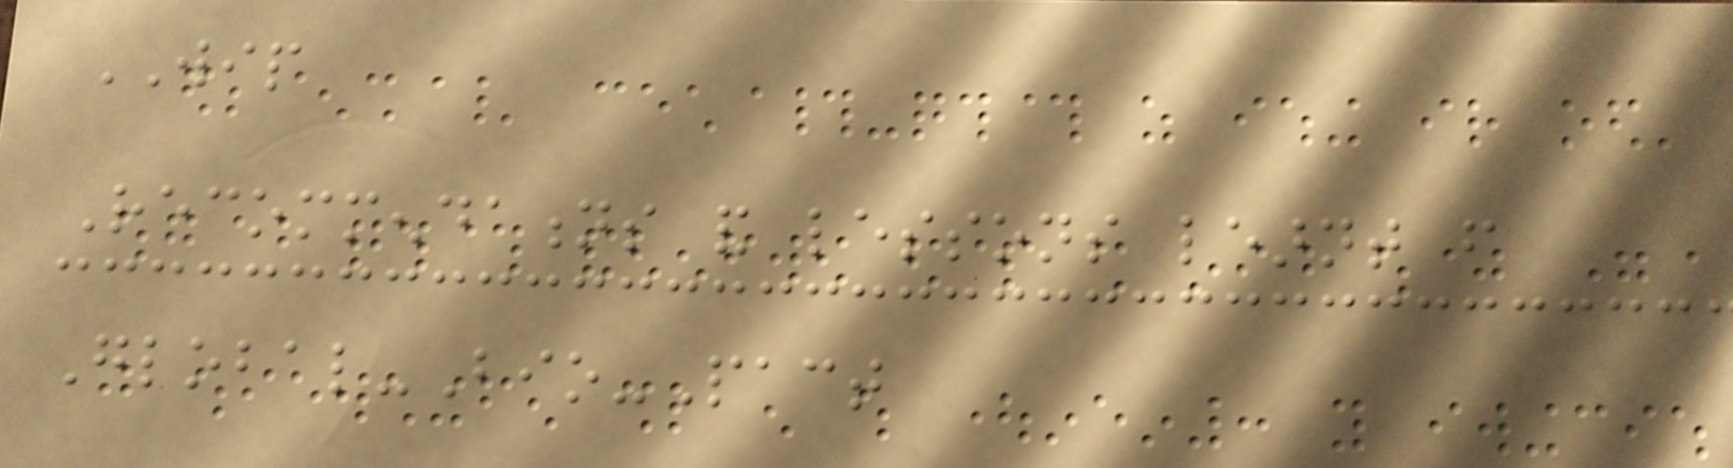WIP
Recommendations and lessons learnt from
Global-Bio-Pact
